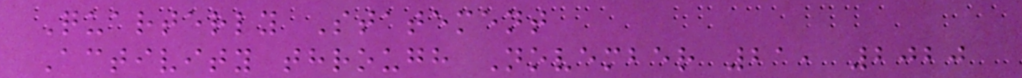Quarterly Statement
Activity through November 21, 2020
